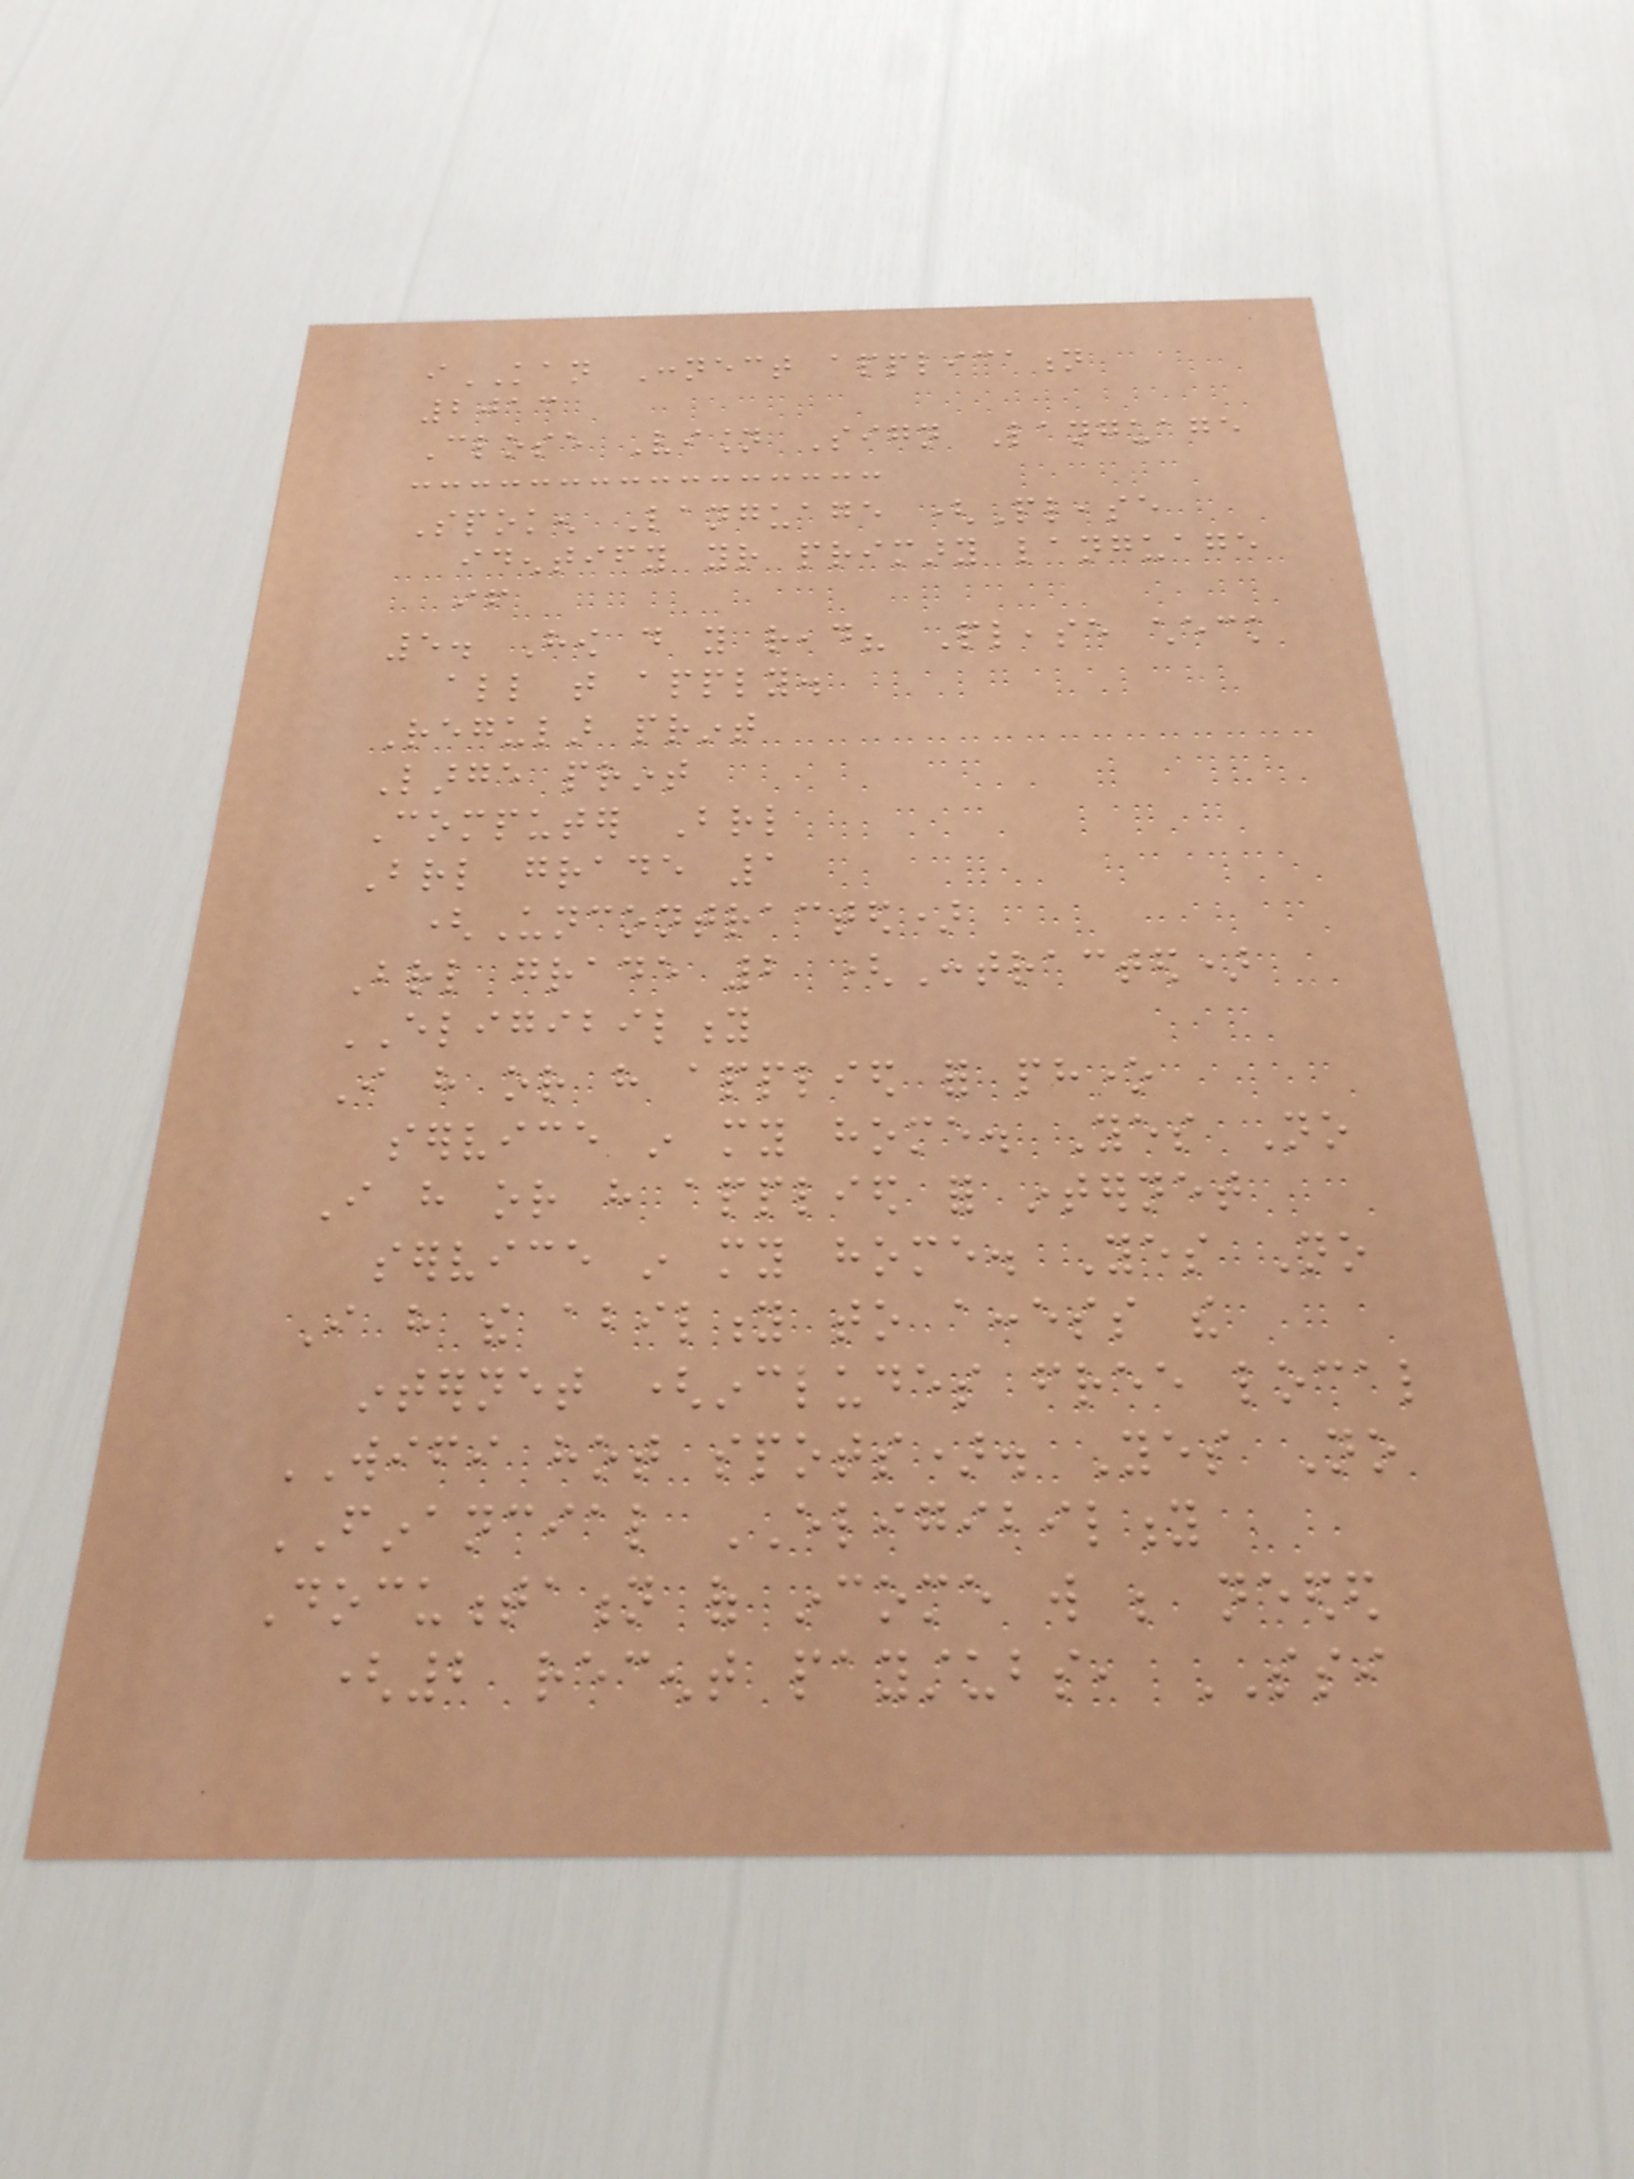iKAN Connect application
2013
Close Vision Sign Language
Spoken Language (Please
identify your primary language
if
5. How do you read? Please check
all that apply.
Regular print
Large print
Computer Braille
Braille grade 1
(Uncontracted)
Braille grade 2 (Contracted)
ELIGIBILITY
I have or have applied for phone
service in my home. Yes No
I have or have applied for internet
service in my home. Yes No
I have the ability to access the
internet (includes free local
WIFI hot spots). Yes No
FINANCIAL ELIGIBILITY
Documentation of income will be needed
(2 recent paystubs, SSI
